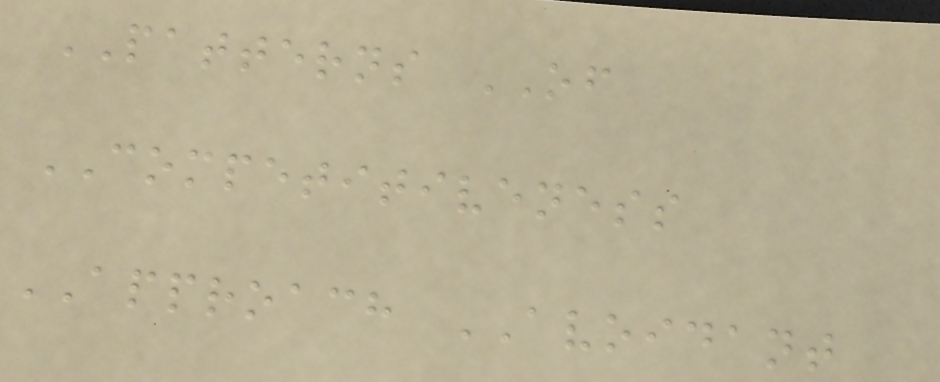PATTERNS OF
COMPETITIVENESS
APPROACH AVOIDANT
